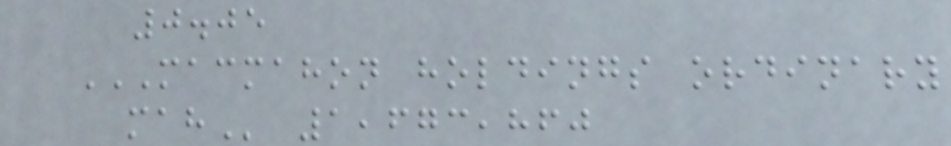0.05
MACMAHON HOLDINGS ORDINARY
MAH 1,673,860
